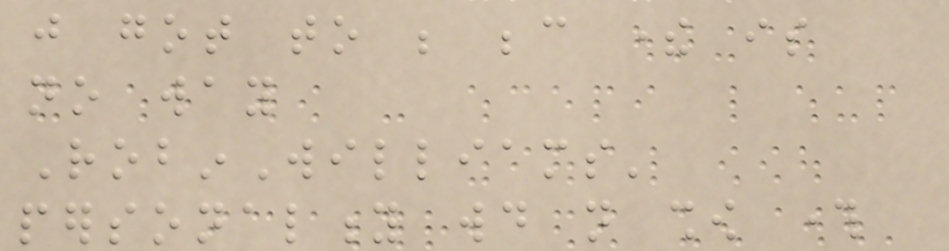just got to be because there is
no way
RobinWilliams'
personality would not show through
